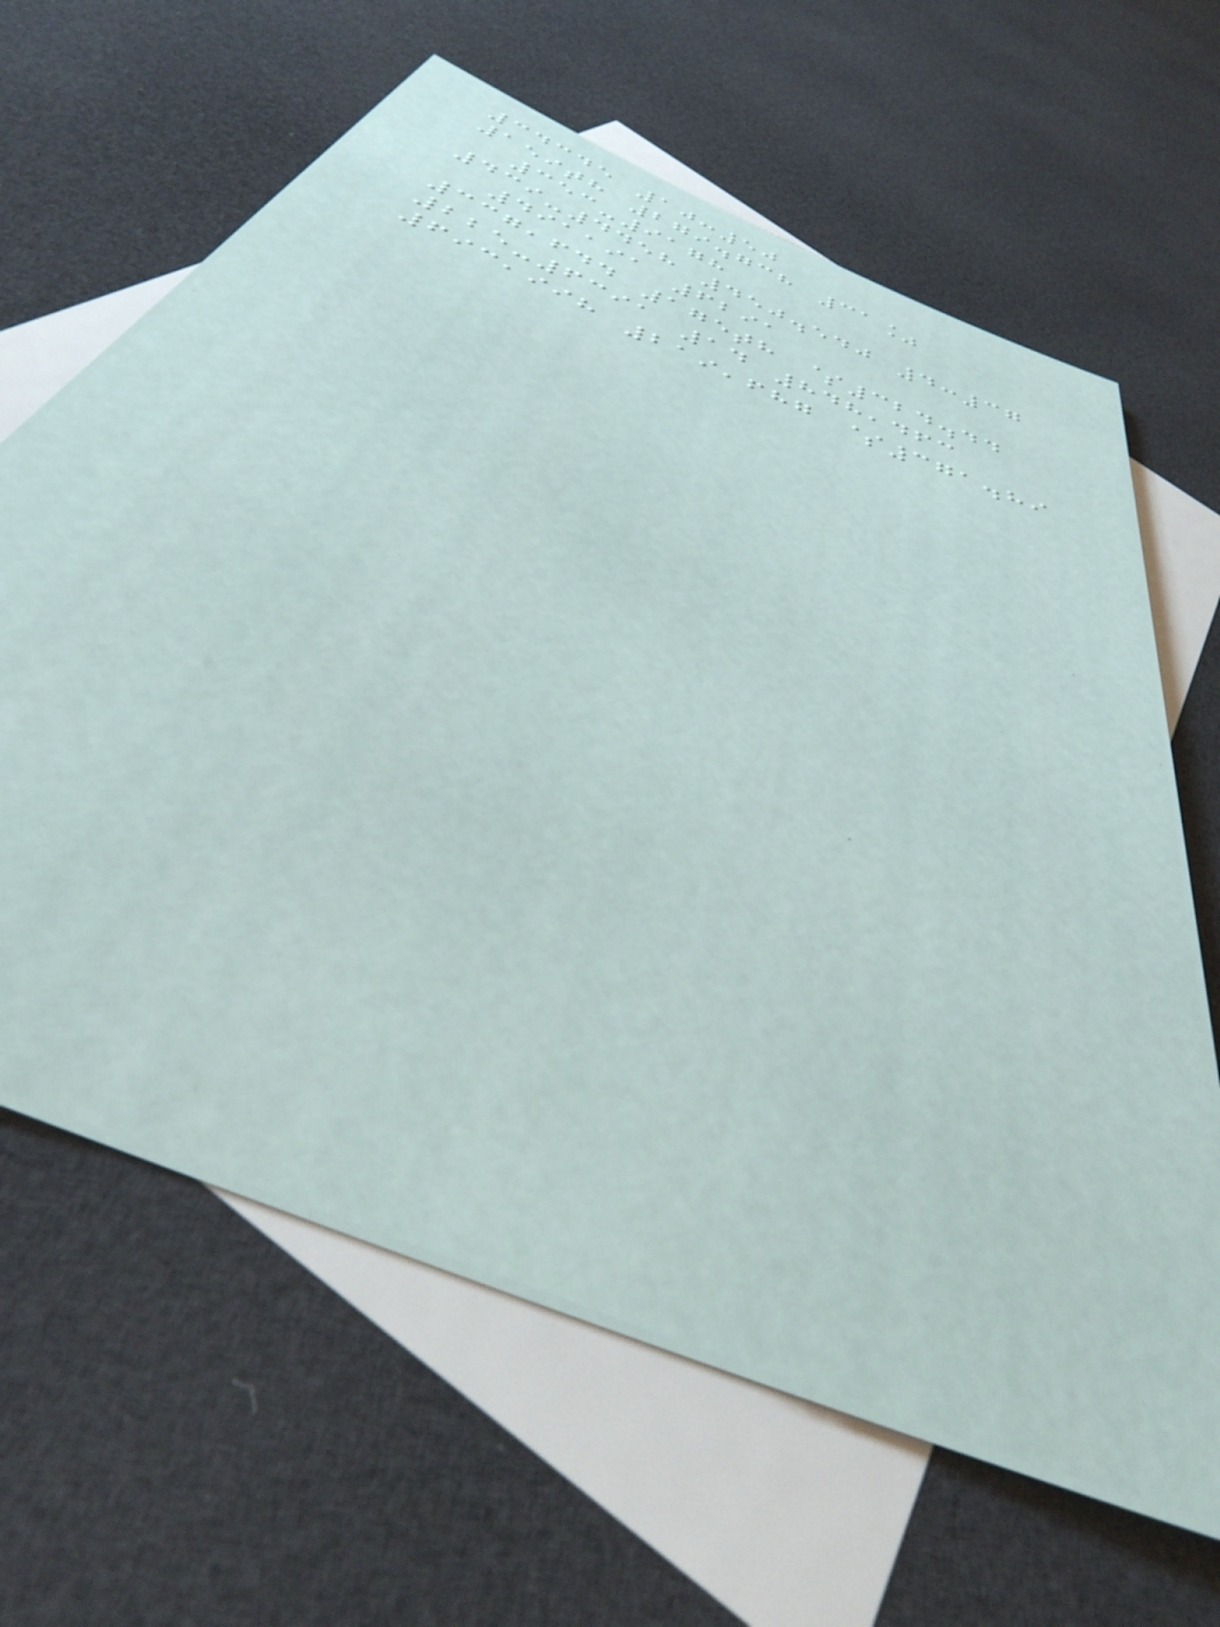34345 10:50
159th 279.738 31%
353-9178
439-4458 450.540 4:37
491191 6291
337,644 175th $324.44
225-6391 14 848,463
693,998 219,687 $371.89
